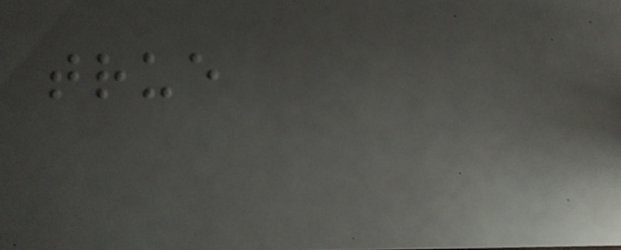true
